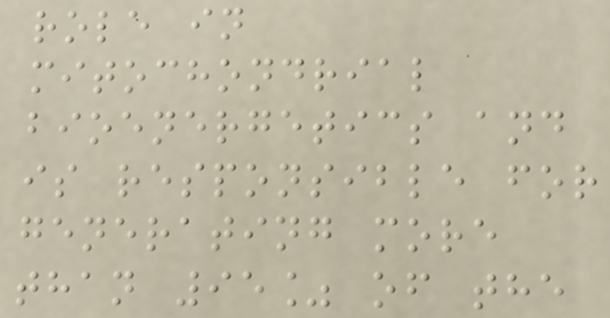role in
mitochondrial
bioenergetics and
is responsible for
generating more
than 95% of the
